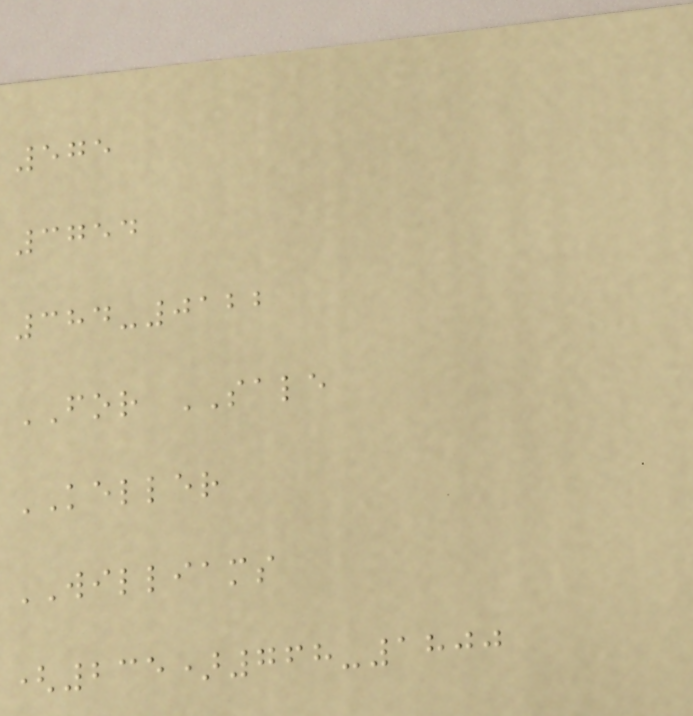575
3754
384-0122
FOR SALE
KELLER
WILLIAMS
(235)768-1800
